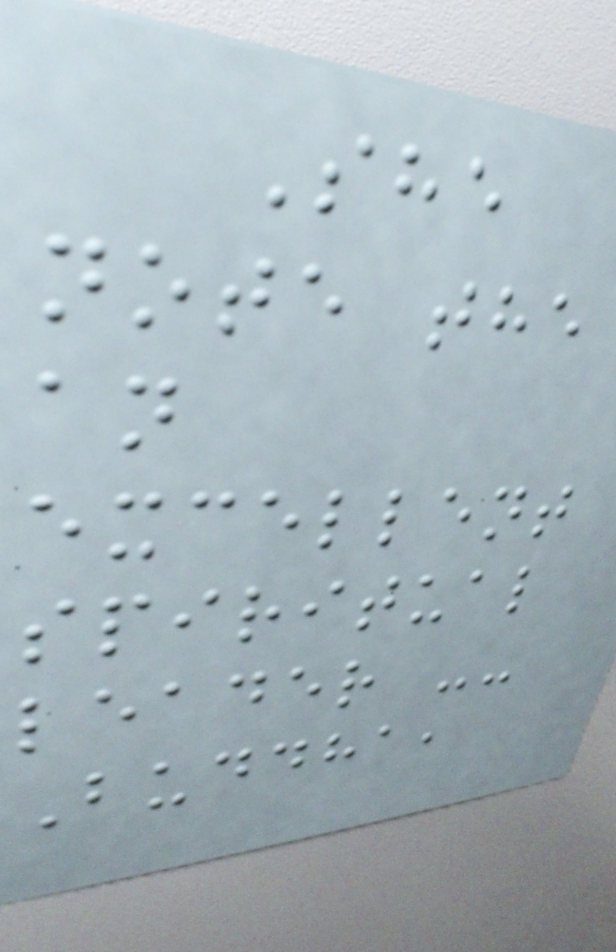She
note the
an
excellent
spiritual
leader --
Buddha,
